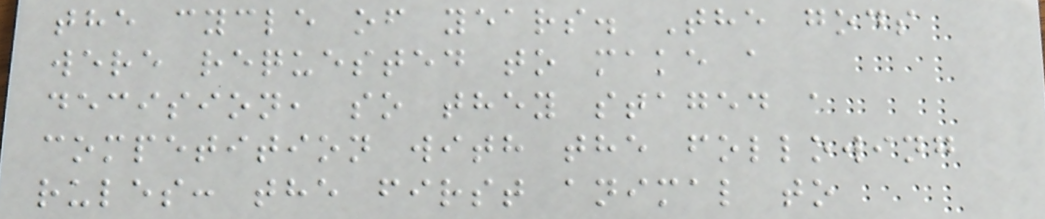the cycle of years. The gods
were requested to make a
decision, so they staged a
competition with the following
rules: the first animal to
